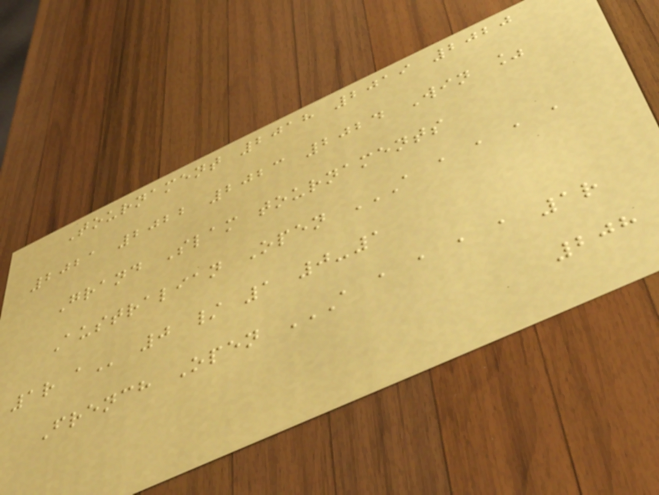Tournament 2018 2019 2020
2021 2022 2023 2024 Win %
Grand Slam tournaments
Australian Open A A A A A
1R A 0 / 1 0-1
French Open A A A A A 1R
208
